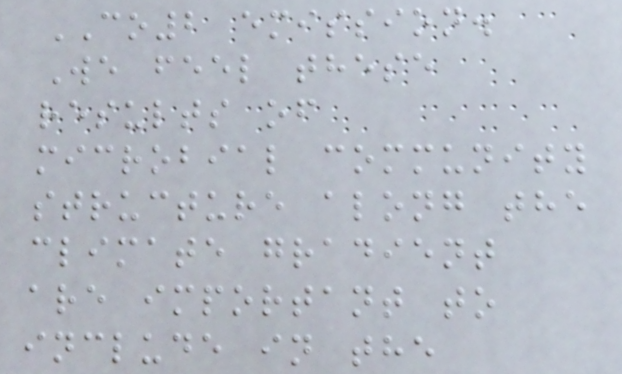CO2 emission.
We feel these
results of
microbial community
structure along the
climate gradient
are important to
include in the
